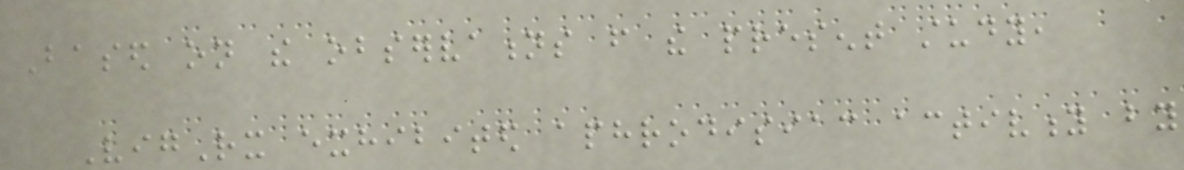Based on the observations from the present study,
VigRx exhibited aphrodisiac activity by
